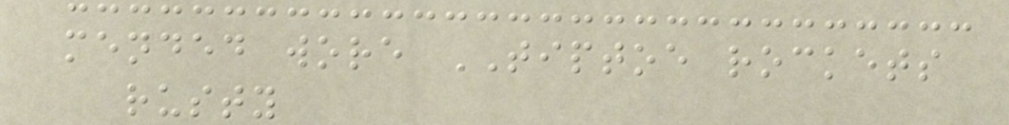mended wore TIPTOE rockets
rusty
